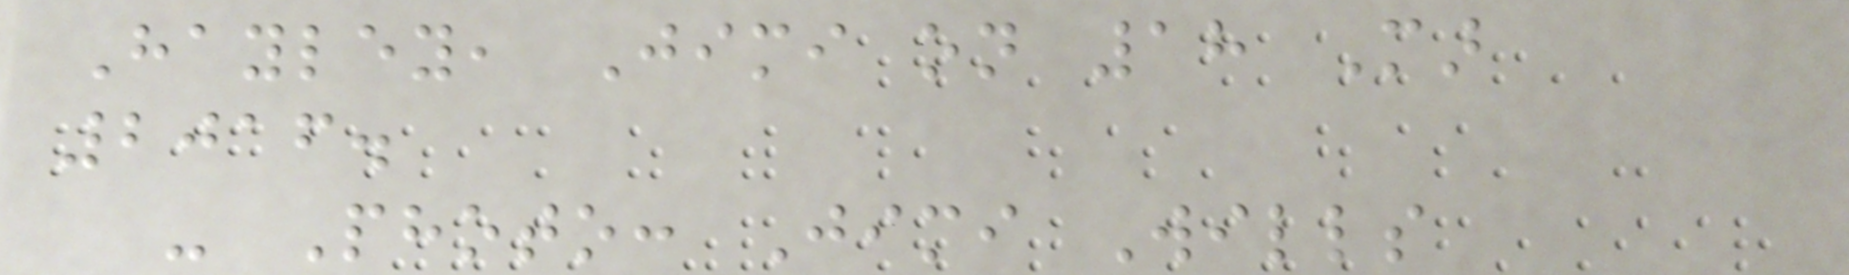Hayley, Jimi on 18 Mar
2016.
- Photo: Jimi Wills
